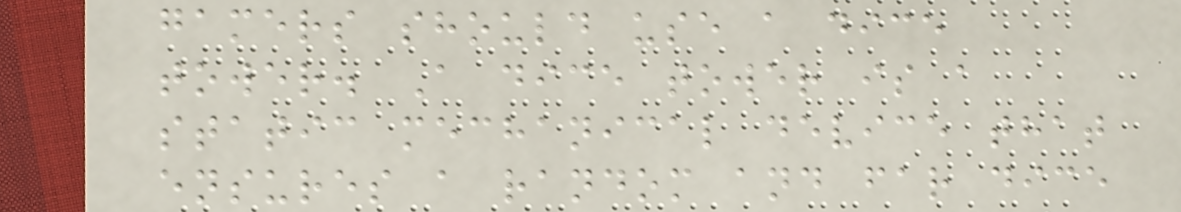gamers should use a dice
tower. A dice tower is a
static mechanical device that
ensures a random and far dice
